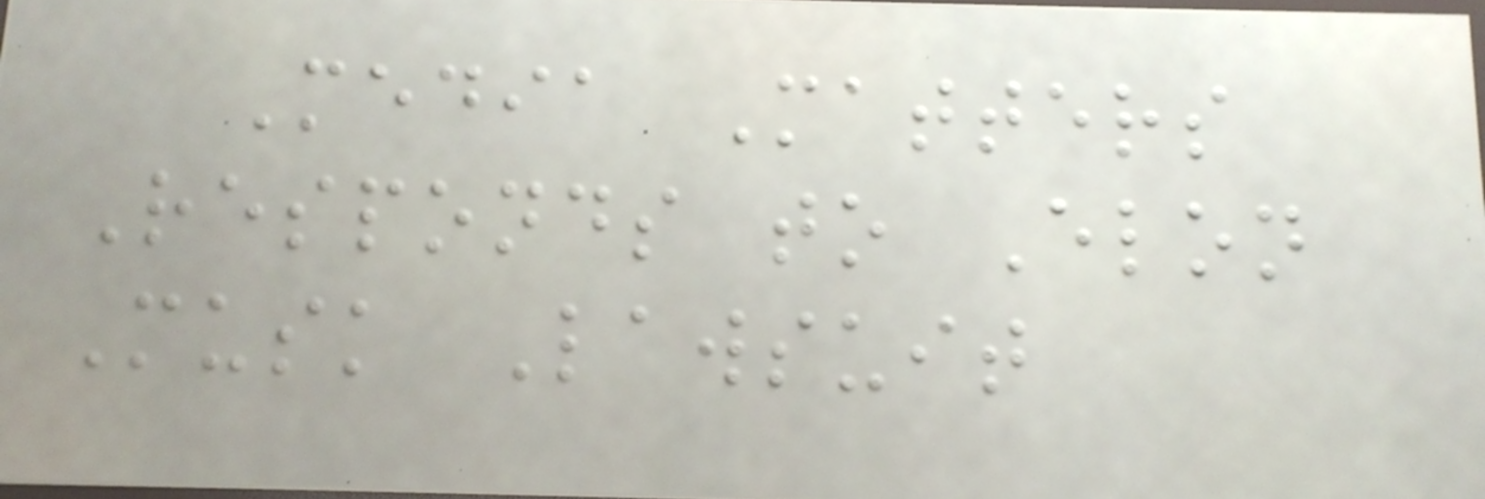Media Matters
Responds to Elon
Musk Lawsuit
